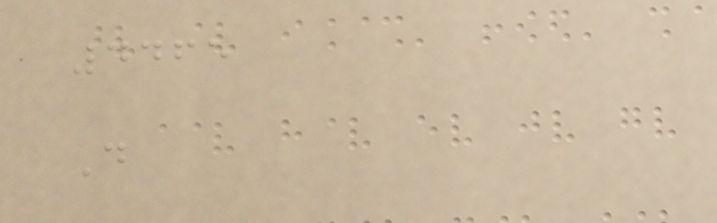4465
D
